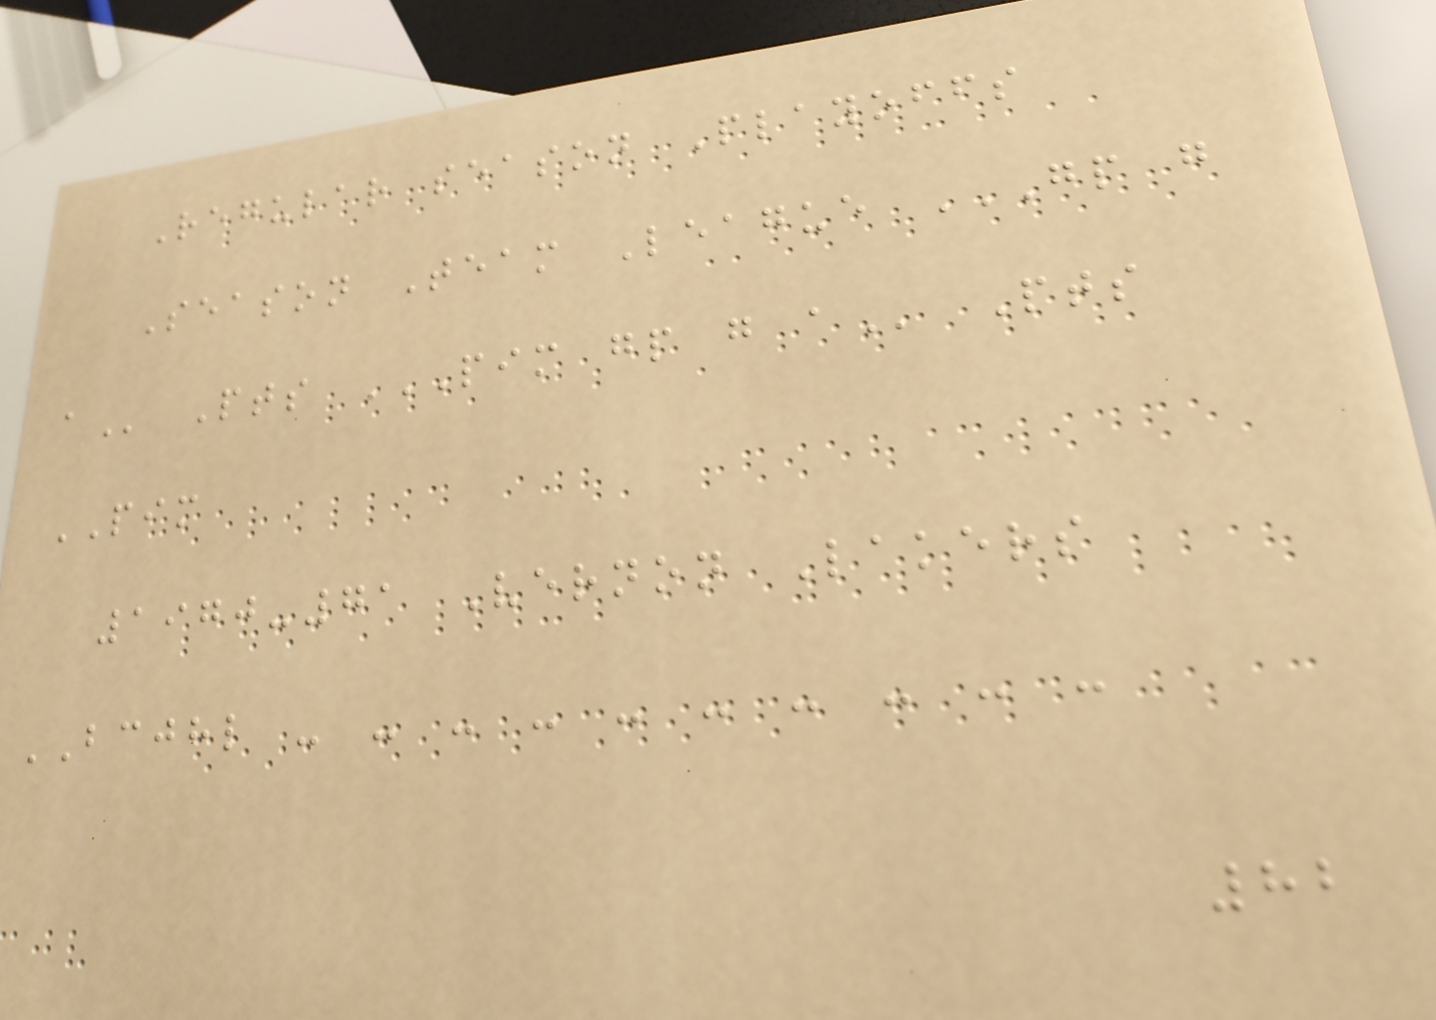Regular season Playoffs
Season Team League GP G
A Pts PIM GP G A Pts
PIM
1970-71 Vernon Lakers
BCJHL - - - - - - - - - -
82
